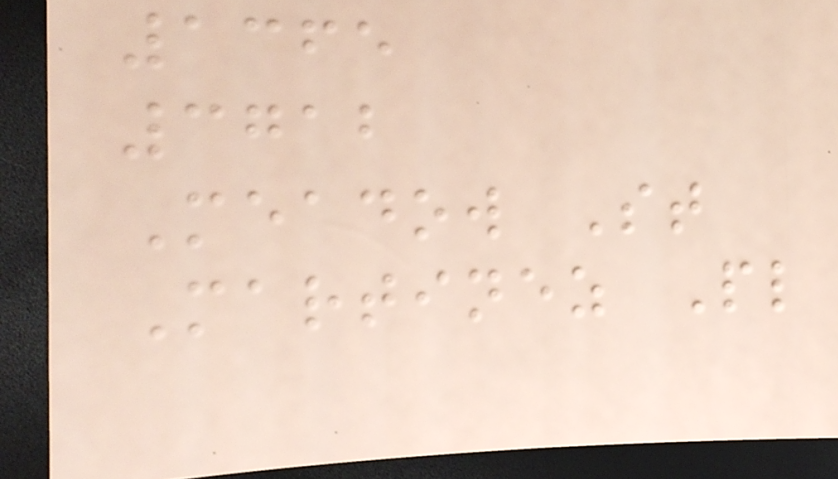1365
3712
Meadow St
Martinez Pl
